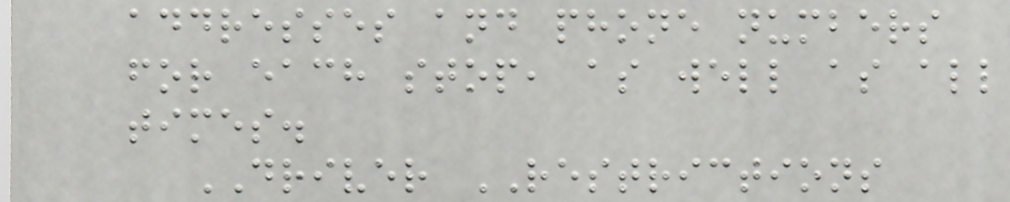addresses and phone numbers
for each stop, as well as all
times.
DRIVER RESTRICTIONS
